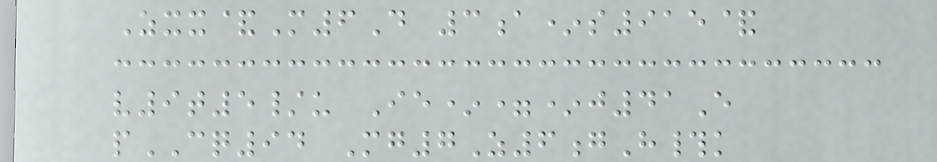Zxx&M6D 3a*s915&
v9t5/u Ie*=*j41E
pCQ94 Mg7Z6gH#k
